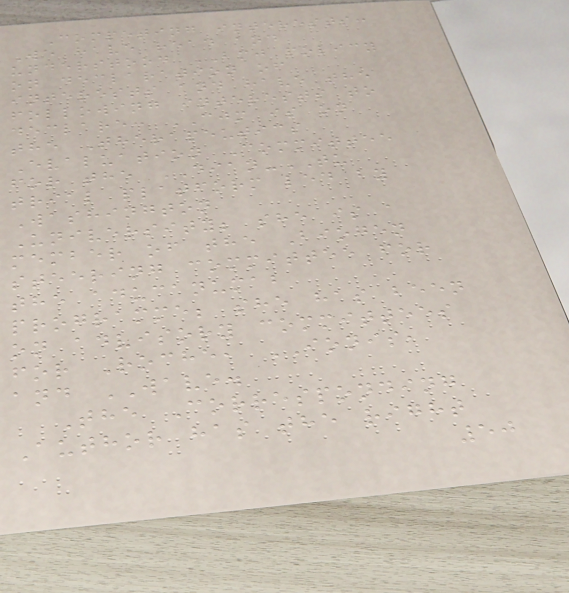Competing interests:
We have read and
understood BMJ policy
on declaration of
interests and have the
following interests to
declare: CJM is on
the Therapeutics
Evaluation Committee
for the DIAN-TU
trial platform led by
Washington
University; she is a
member of the Biogen
steering committee for
the aducanumab
programme; she has been
on advisory committees
for Roche, IONIS,
and WAVE.
The Corresponding
Author has the right
50
